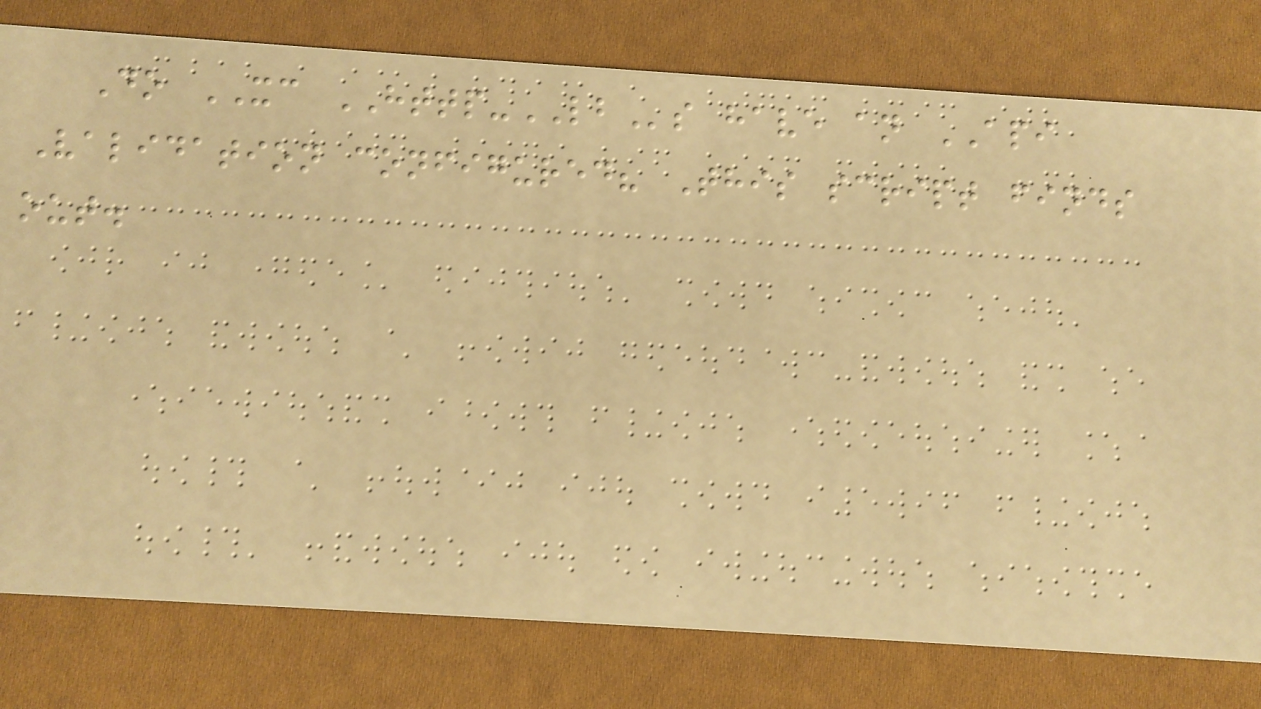Do XC HTTP-LBs have an API
Validation configured? This script finds
out.
